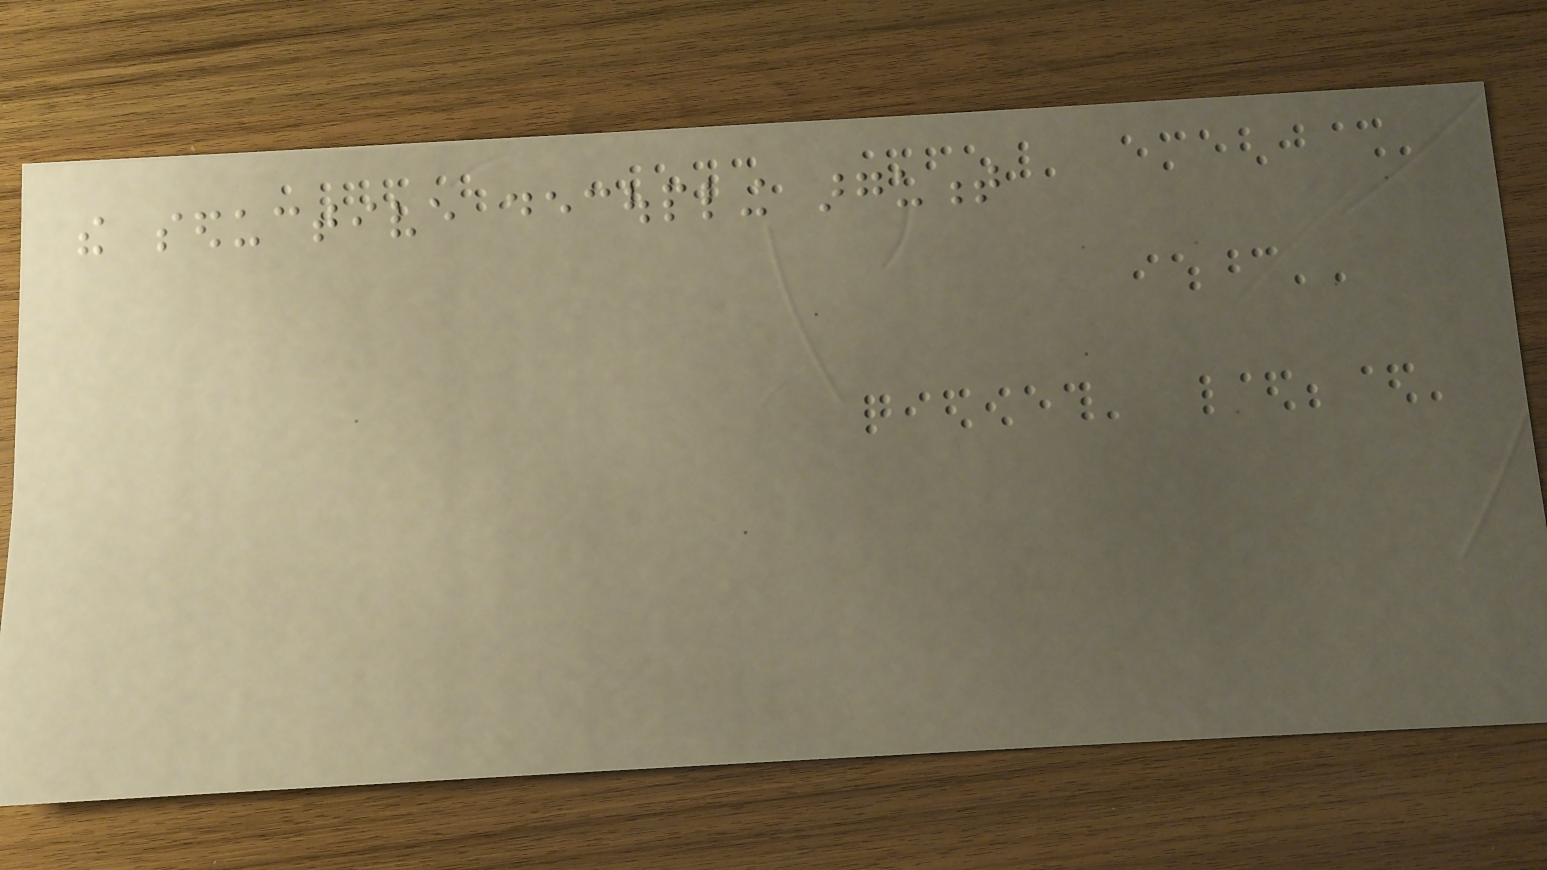the seductive decoupling argument
